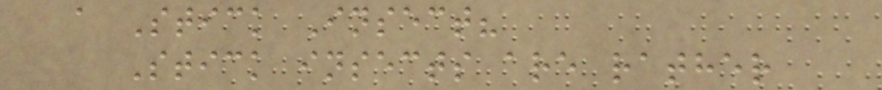a Stick Insect?
Stick insects are rather
